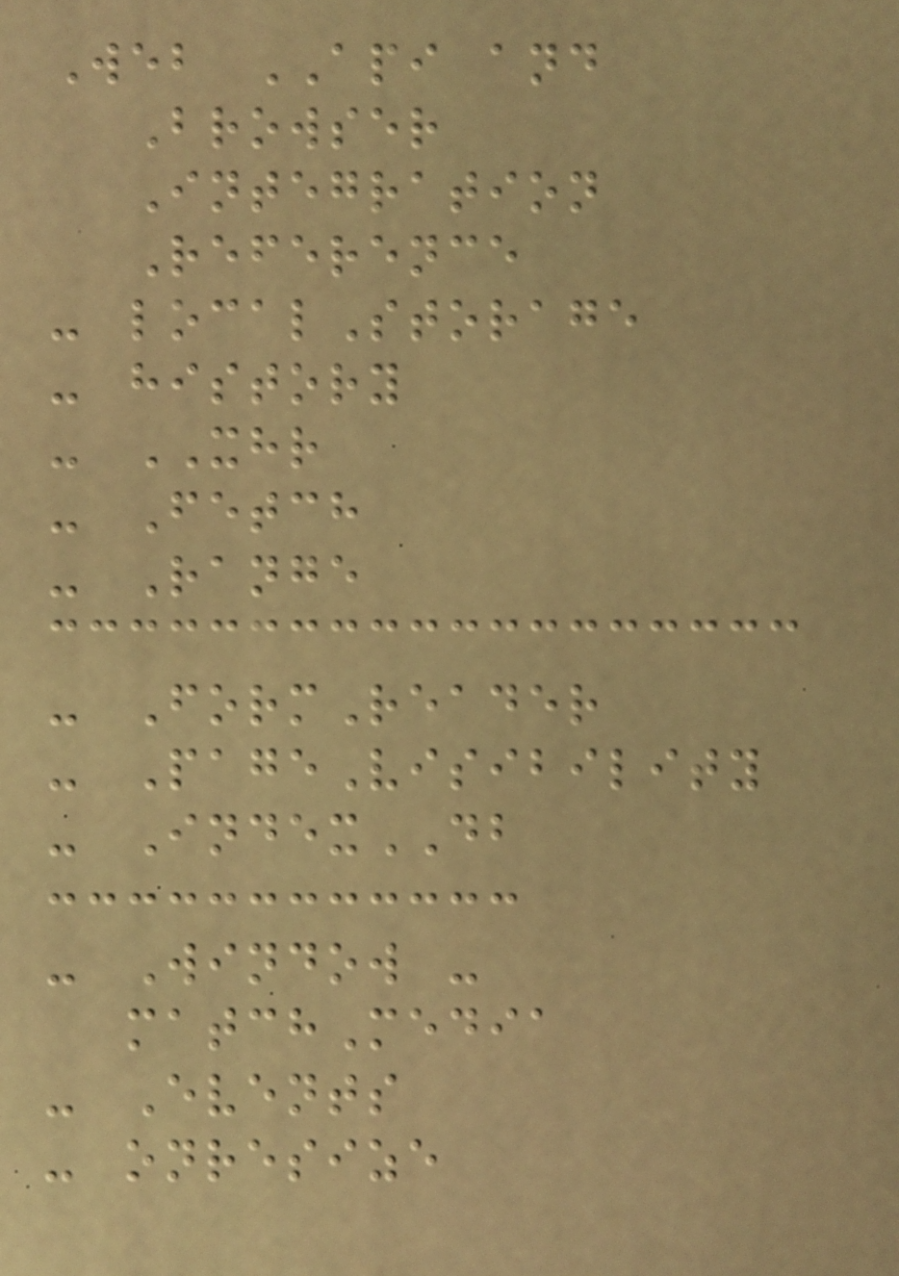Web API and
Browser
Integration
Reference
- localStorage
- history
- XHR
- Fetch
- Range
- FormReader
- PageVisibility
- IndexDB
- Window -
matchMedia
- Events
- onresize
